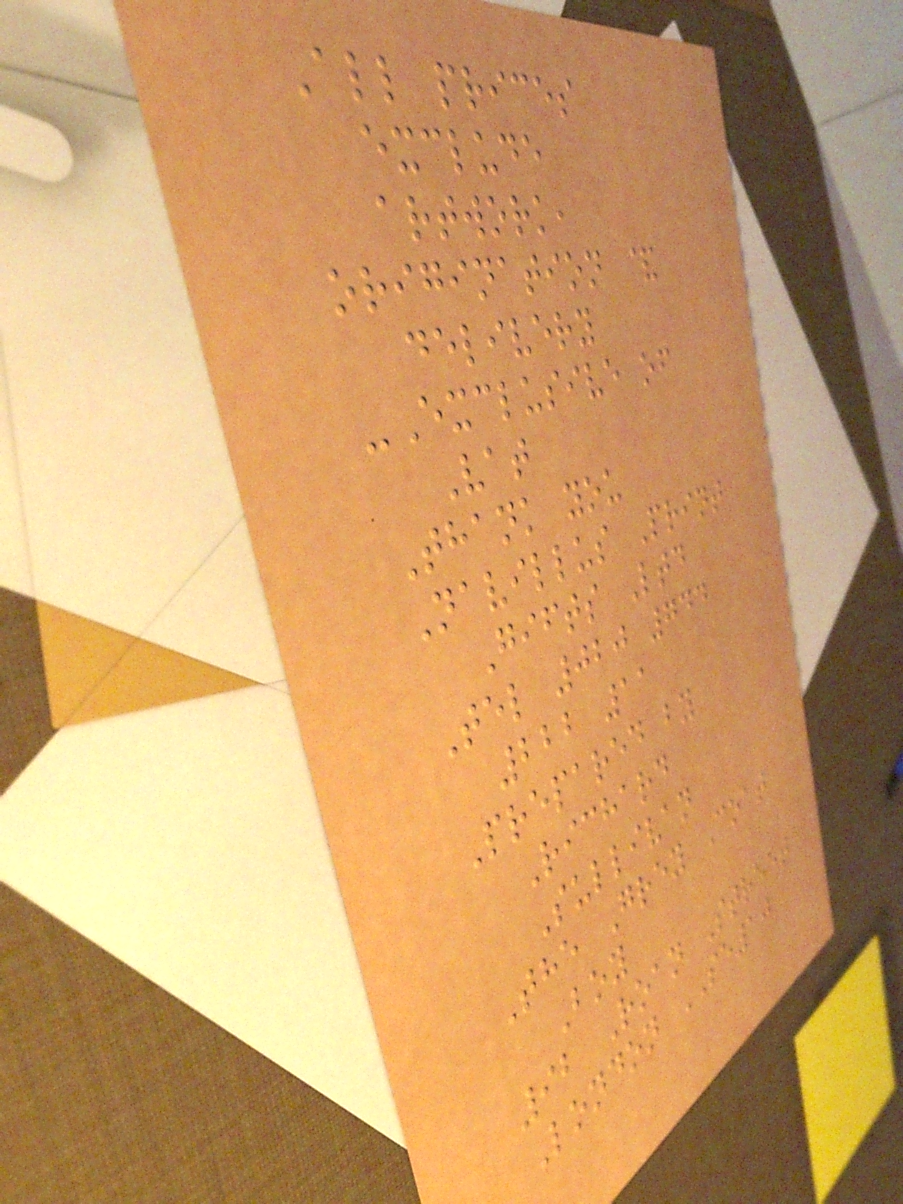All prices
exclude
artwork,
origination &
delivery
-Exclusive of
Vat
Thank you
Navillus Print
Gifts Ltd
Tel 020 744
222 11
Prepared by
Richard
Sullivan
The Grey Coat
Boy
92 Roan Street
London SE10
